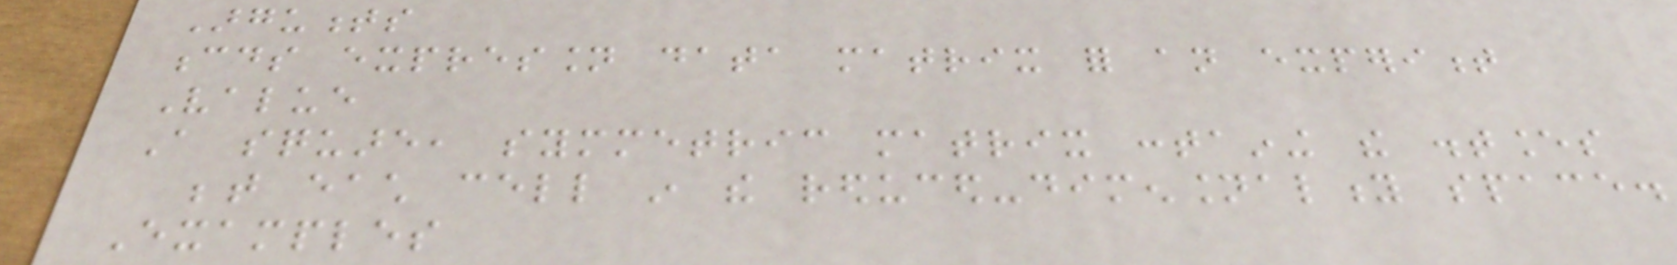Arguments
cds expression data matrix for an experiment
Value
A square, symmetric matrix containing the distances
between each cell in the reduced-dimensionality space.
Examples
